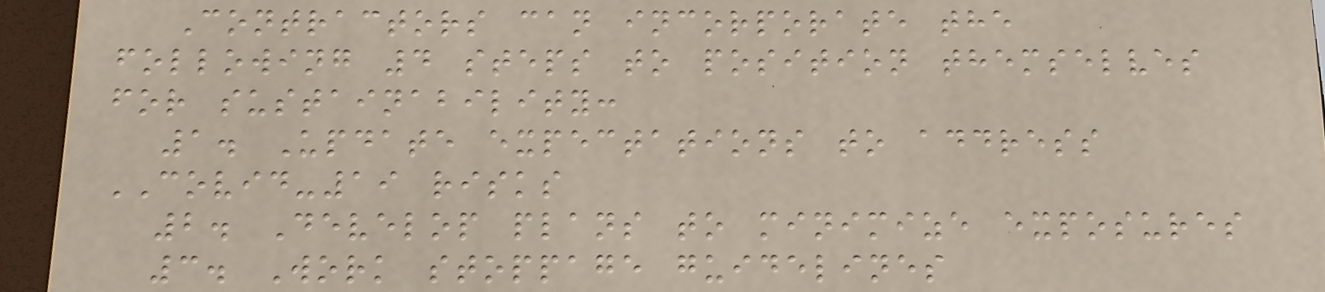Contractors can incorporate the
following 4 steps to position themselves
for sustainability:
1. Update expectations to address
COVID-19 risks
2. Develop plans to minimize exposures
3. Work stoppage guidelines
